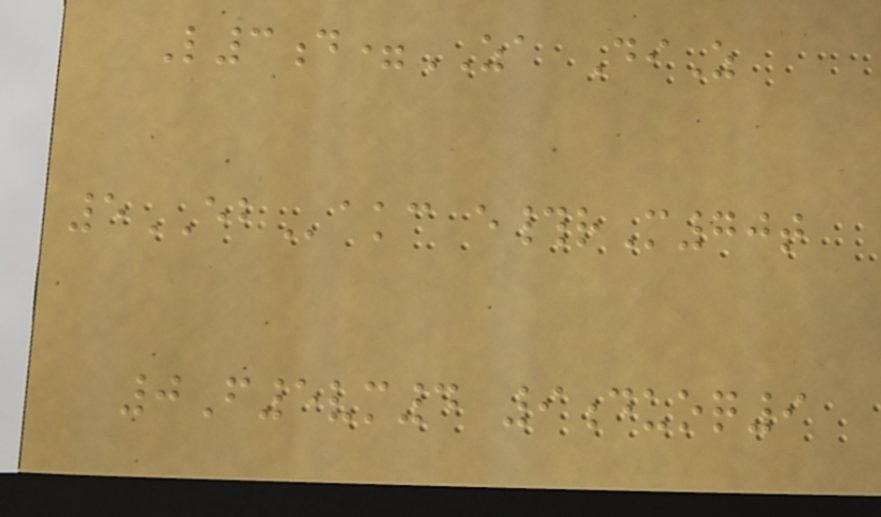L3d=ZA DiZ
5EBakc e#rM70t
0F5vm4 9duoq9
